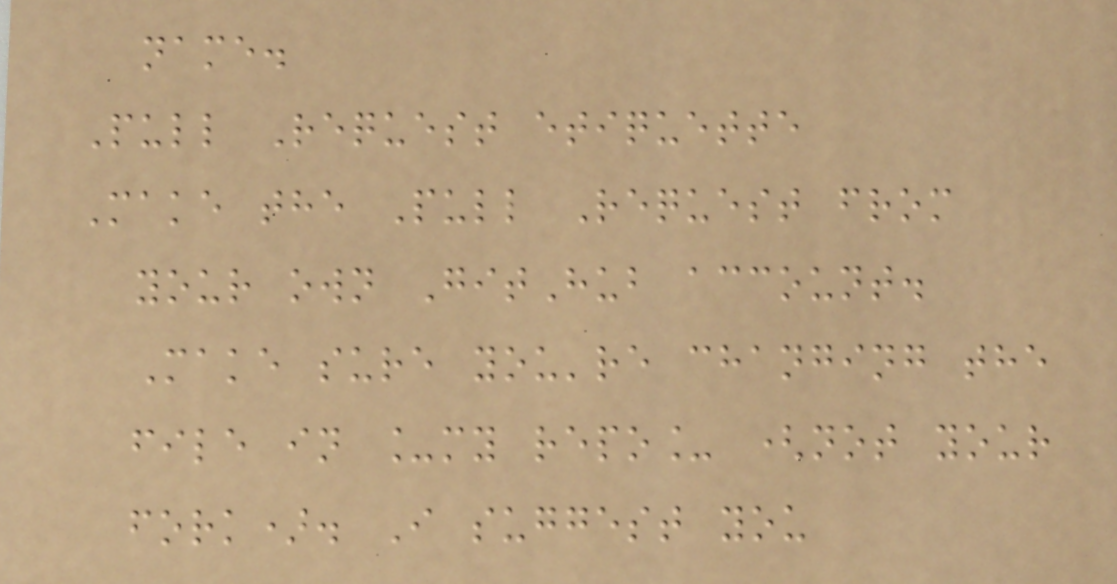name.
Pull Request etiquette
Make the Pull Request from
your own GitHub account.
Make sure you're changing the
file in _my repo_ (not your
fork). I suggest you
